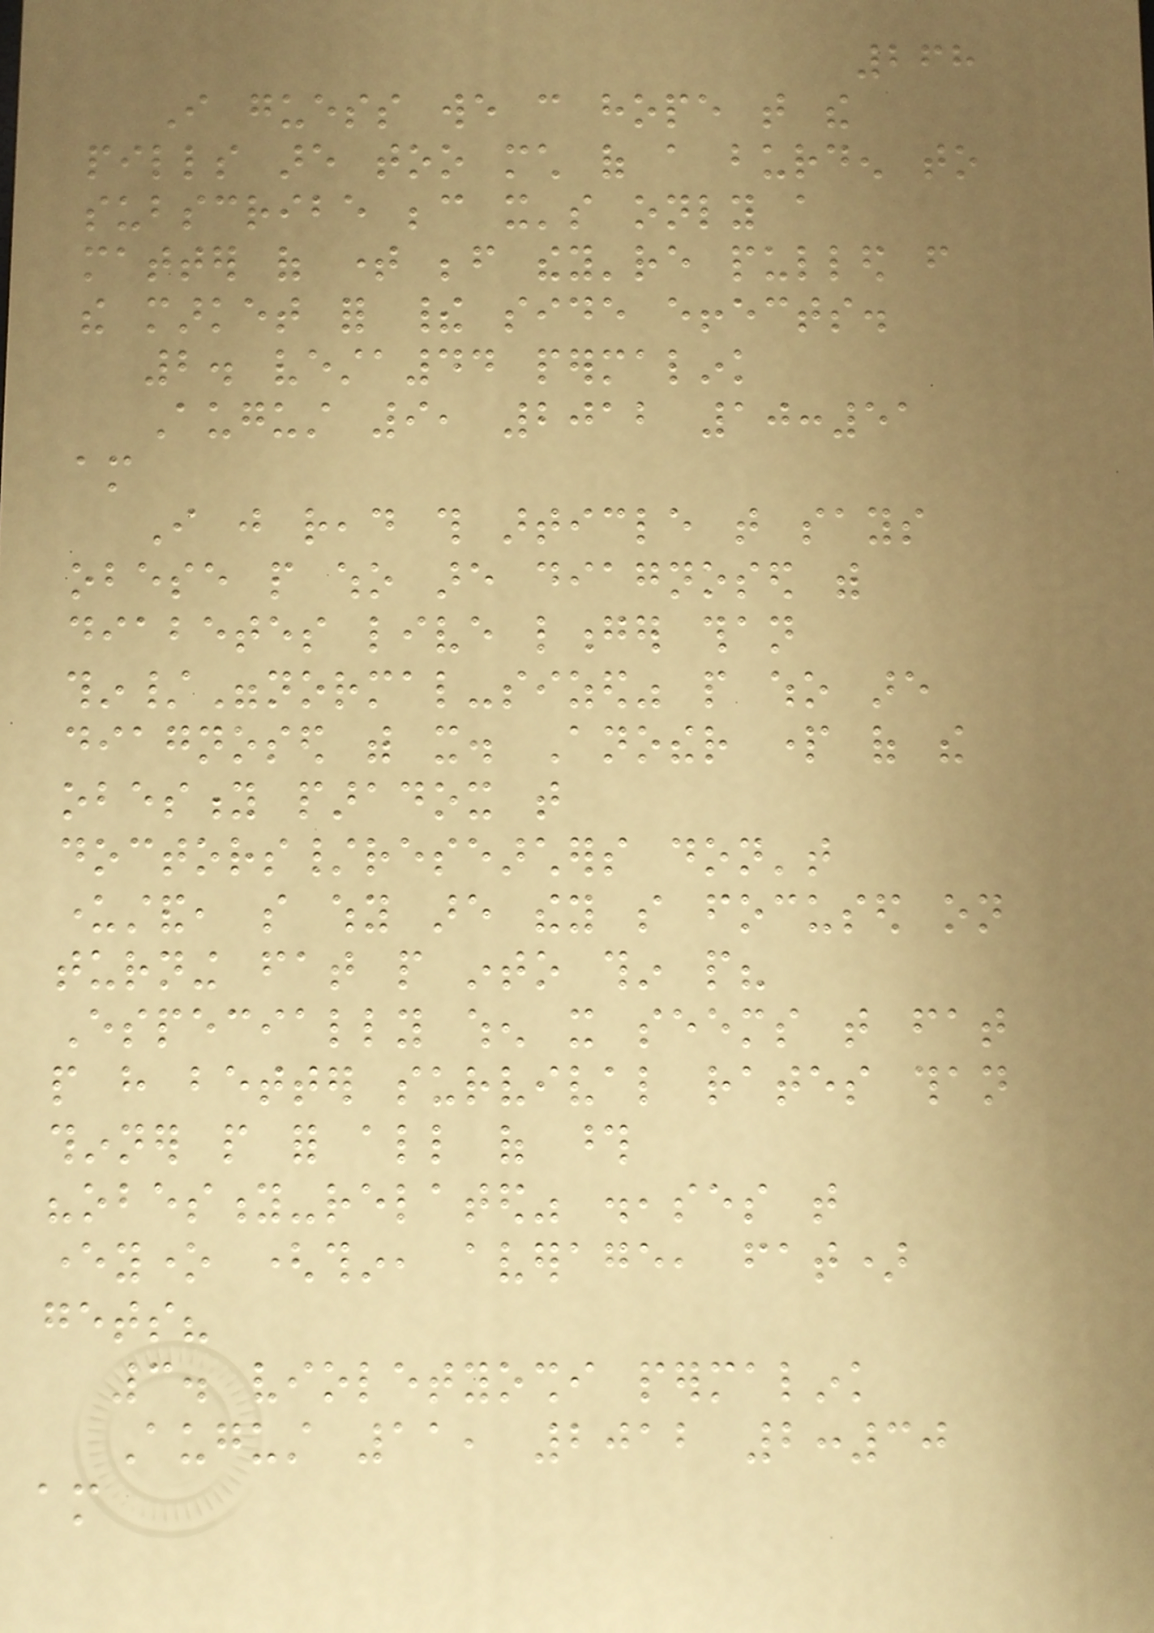268
I guess we can hope that the
pills are too much of a burden to
subscribe because it's only a
matter of time before they're pulled from
the market for their side effects.
2. vesta44 permalink
August 9, 2012 10:51
am
I just read this article that says
obese people who are diagnosed with
diabetes live longer than
thin/"normal-sized" people who are
diagnosed with it. Another part of the
obesity paradox that
doctors/researchers don't
understand, so why are they so focused on
turning fat people into thin people?
Especially when it seems that fat
people have better survival rates than
thinner people for all of those
"obesity-related" diseases that
everyone (thin, average, fat)
gets?
3. violetyoshi permalink
August 11, 2012 2:30
am
